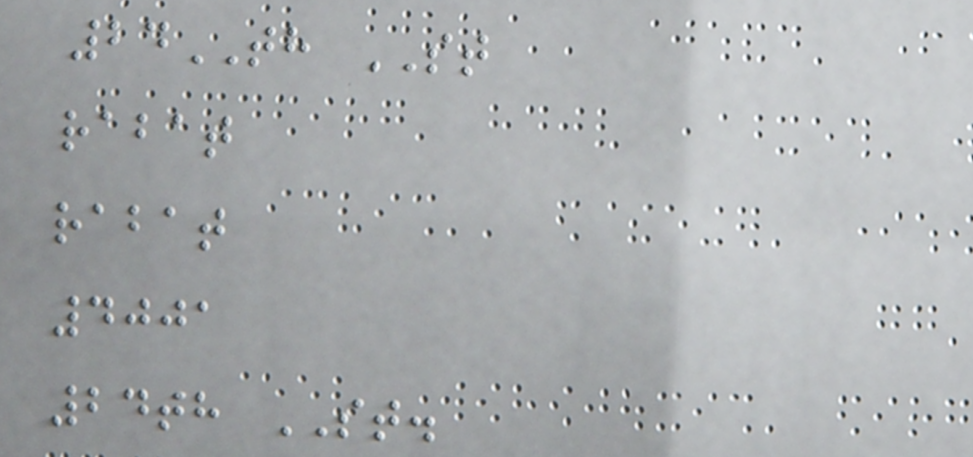24TH ST
rabat
rabat
4001
24th ST.
